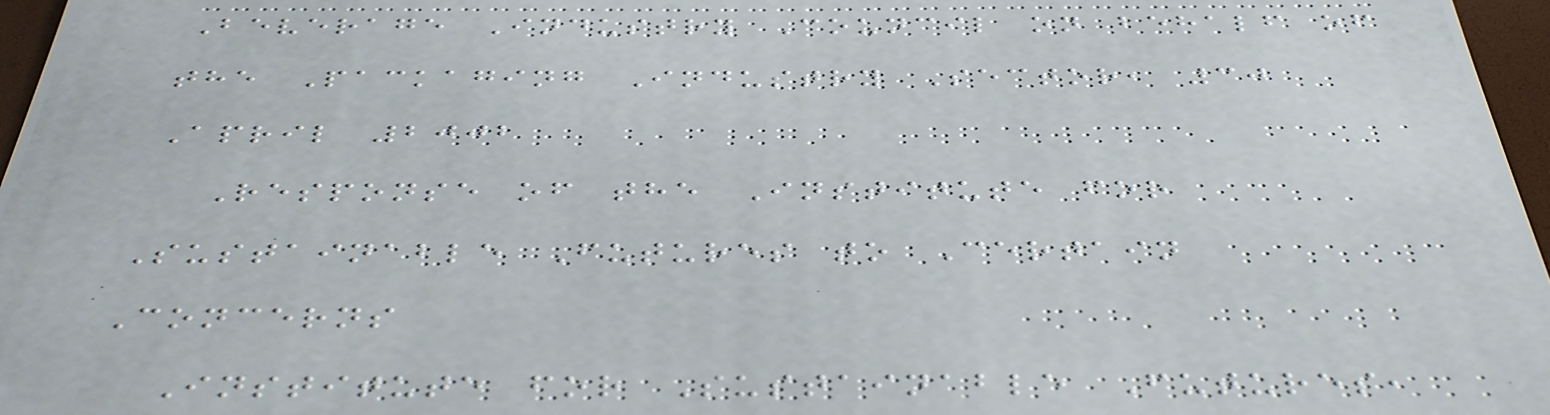Beverage Industry Council on behalf of
the Packaging Industry Sector, 30
April 2002
Response of the Institute for
Sustainable Futures to Certain
Concerns
Institute for Sustainable Futures,
